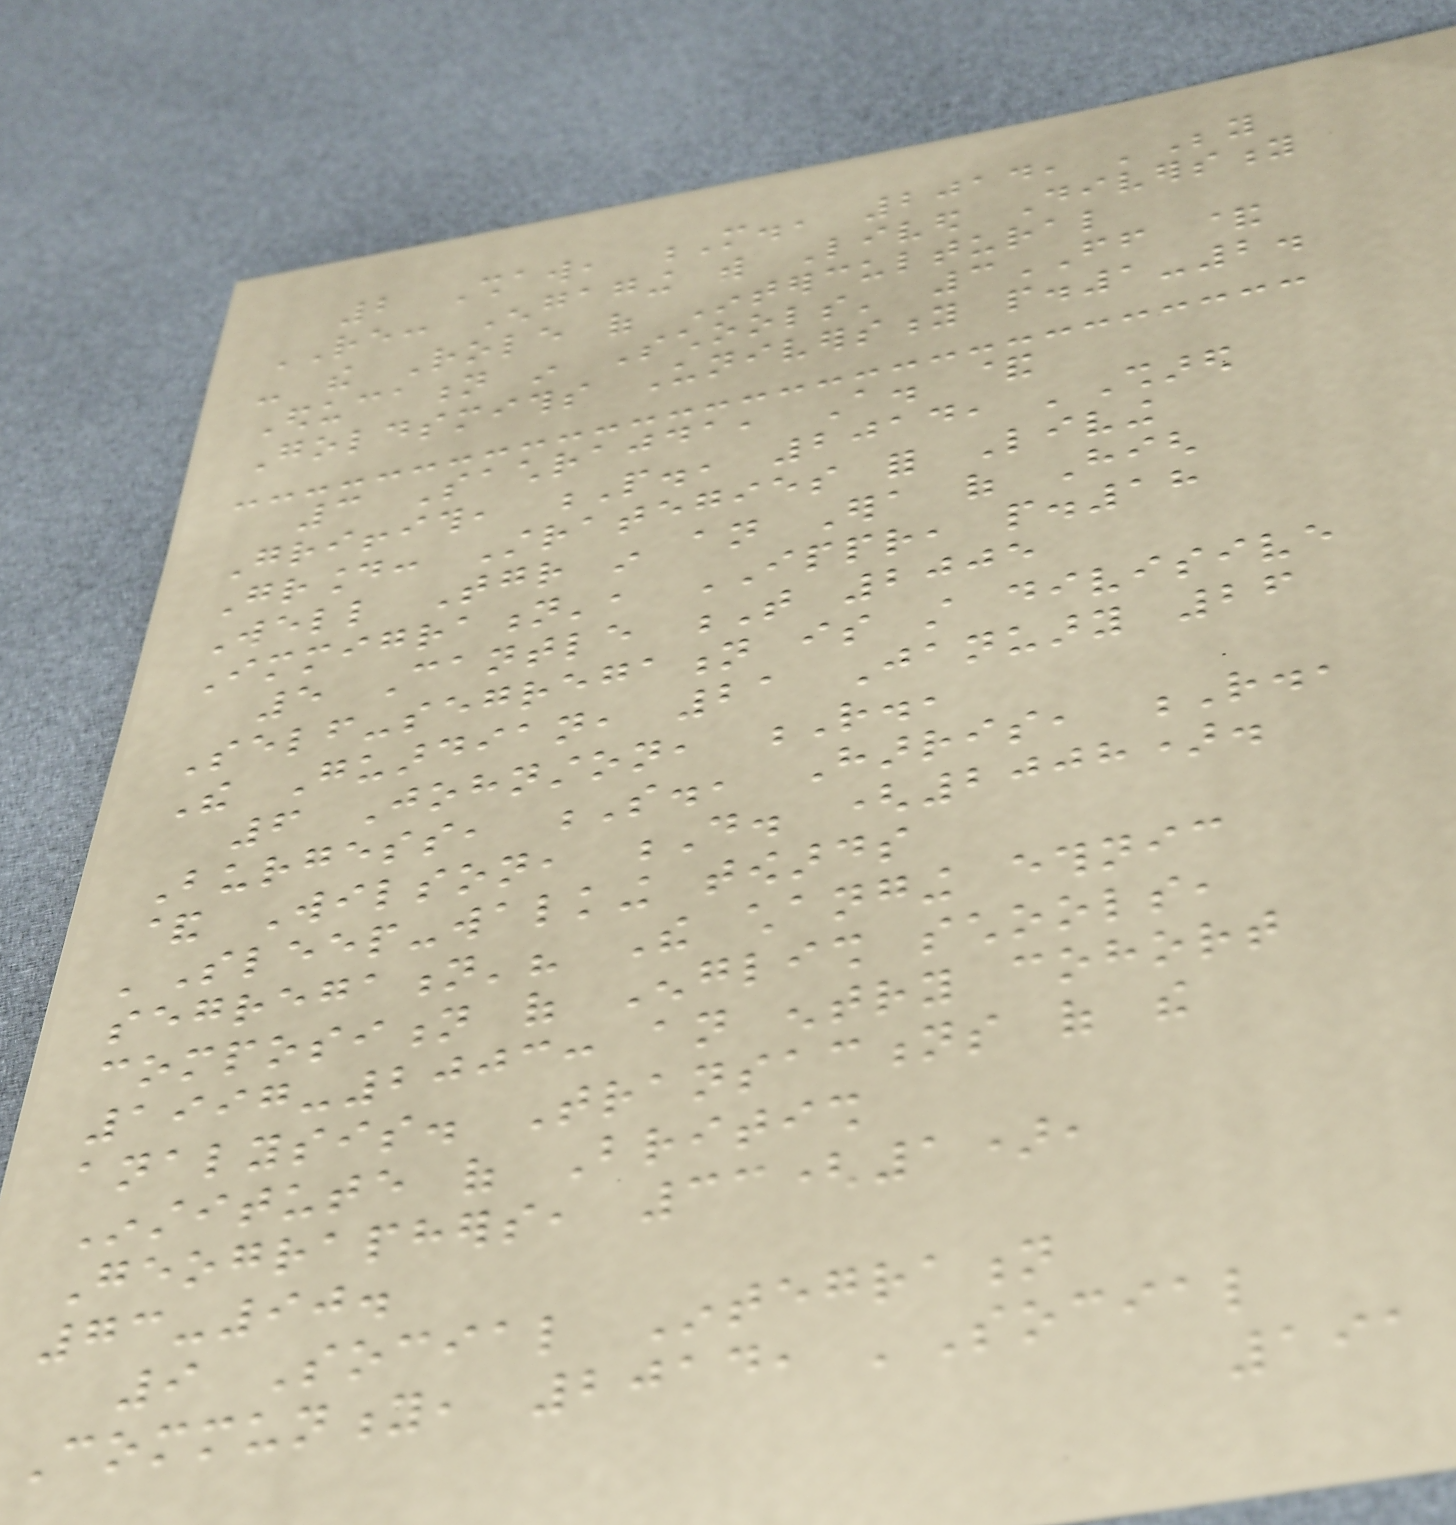2 Shaw, M., 2014, 'Beyond
RE: Engaging with Lived Diversity
- the Role of Intercultural
Education in Schools' 3FF &
Goldsmiths University p.1-2.
3 Sachrajda, A. &
Griffith, P., 2014, 'Shared
Ground: Strategies for Living
Well Together in an Era of High
Immigration', IPPR, p.18
5 Cantle T 2005
Self-segregation is still divisive
The Guardian, 21 January 26
6 Johnston, R.,
Burgess, S., Harris, R.,
& Wilson, D. (2008).
'Sleep-walking towards
segregation'? The changing ethnic
composition of English schools,
1997-2003: an entry cohort
analysis. Transactions of the
Institute of British
Geographers, 33(1),
73-90.
9 Social Integration
Community, 2014, 'Social
191
